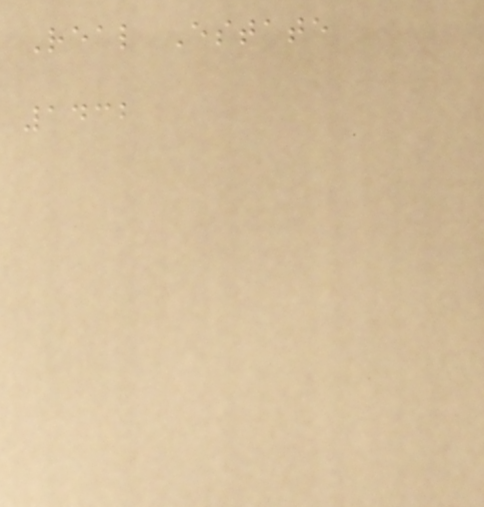Real Estate
1432
